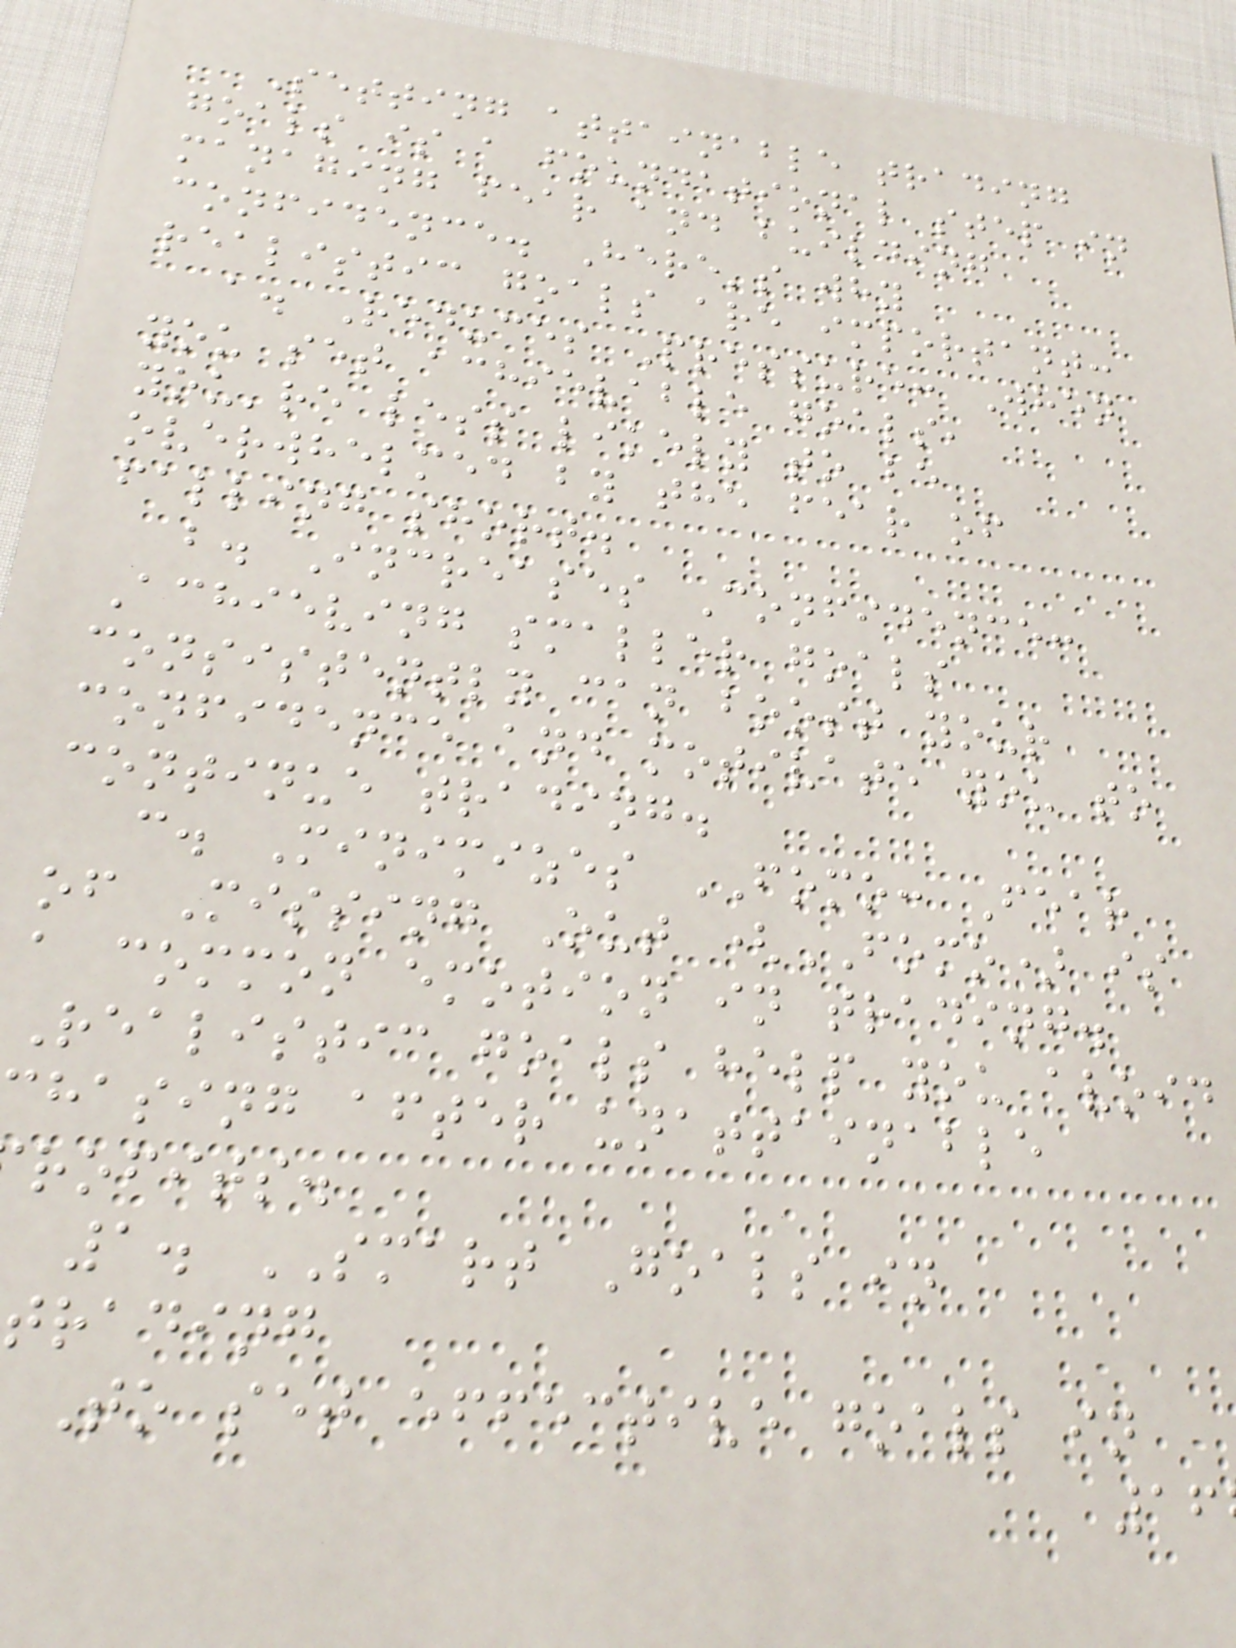Setting attainable trading
goals is a foundational step in
managing fear and building
confidence. Here's why
realistic goals are important:
a. Reduces Pressure: When
you set achievable goals,
you're less likely to be
overwhelmed by the fear of
falling short.
b. Increases Confidence:
Achieving smaller goals
consistently can boost your
confidence and motivate you to
continue trading.
c. Minimizes FOMO: Fear
of Missing Out (FOMO) is
a common emotion in trading.
Realistic goals help you avoid
hasing after unattainable
rofits.
1. SMART Goals in
trading
To set effective goals in
